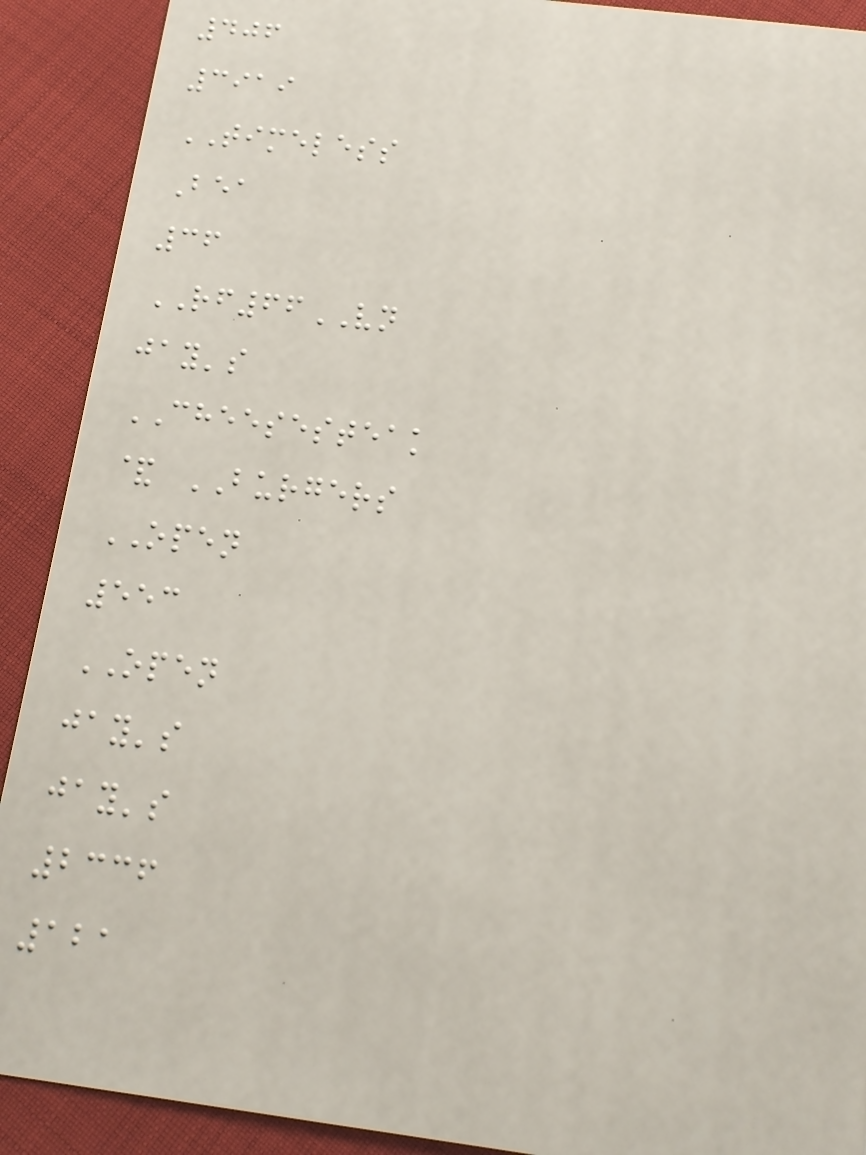406
3919
TIMELESS
Bea
36
RF66VN
jay's
CHEESESTEAK
& BURGERS
OPEN
553
OPEN
jay's
jay's
2336
121
